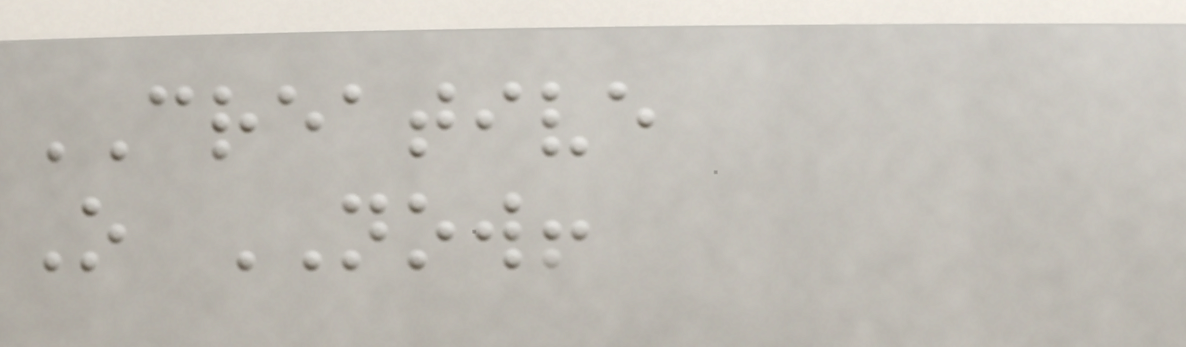CREATIVE
O NOW!
